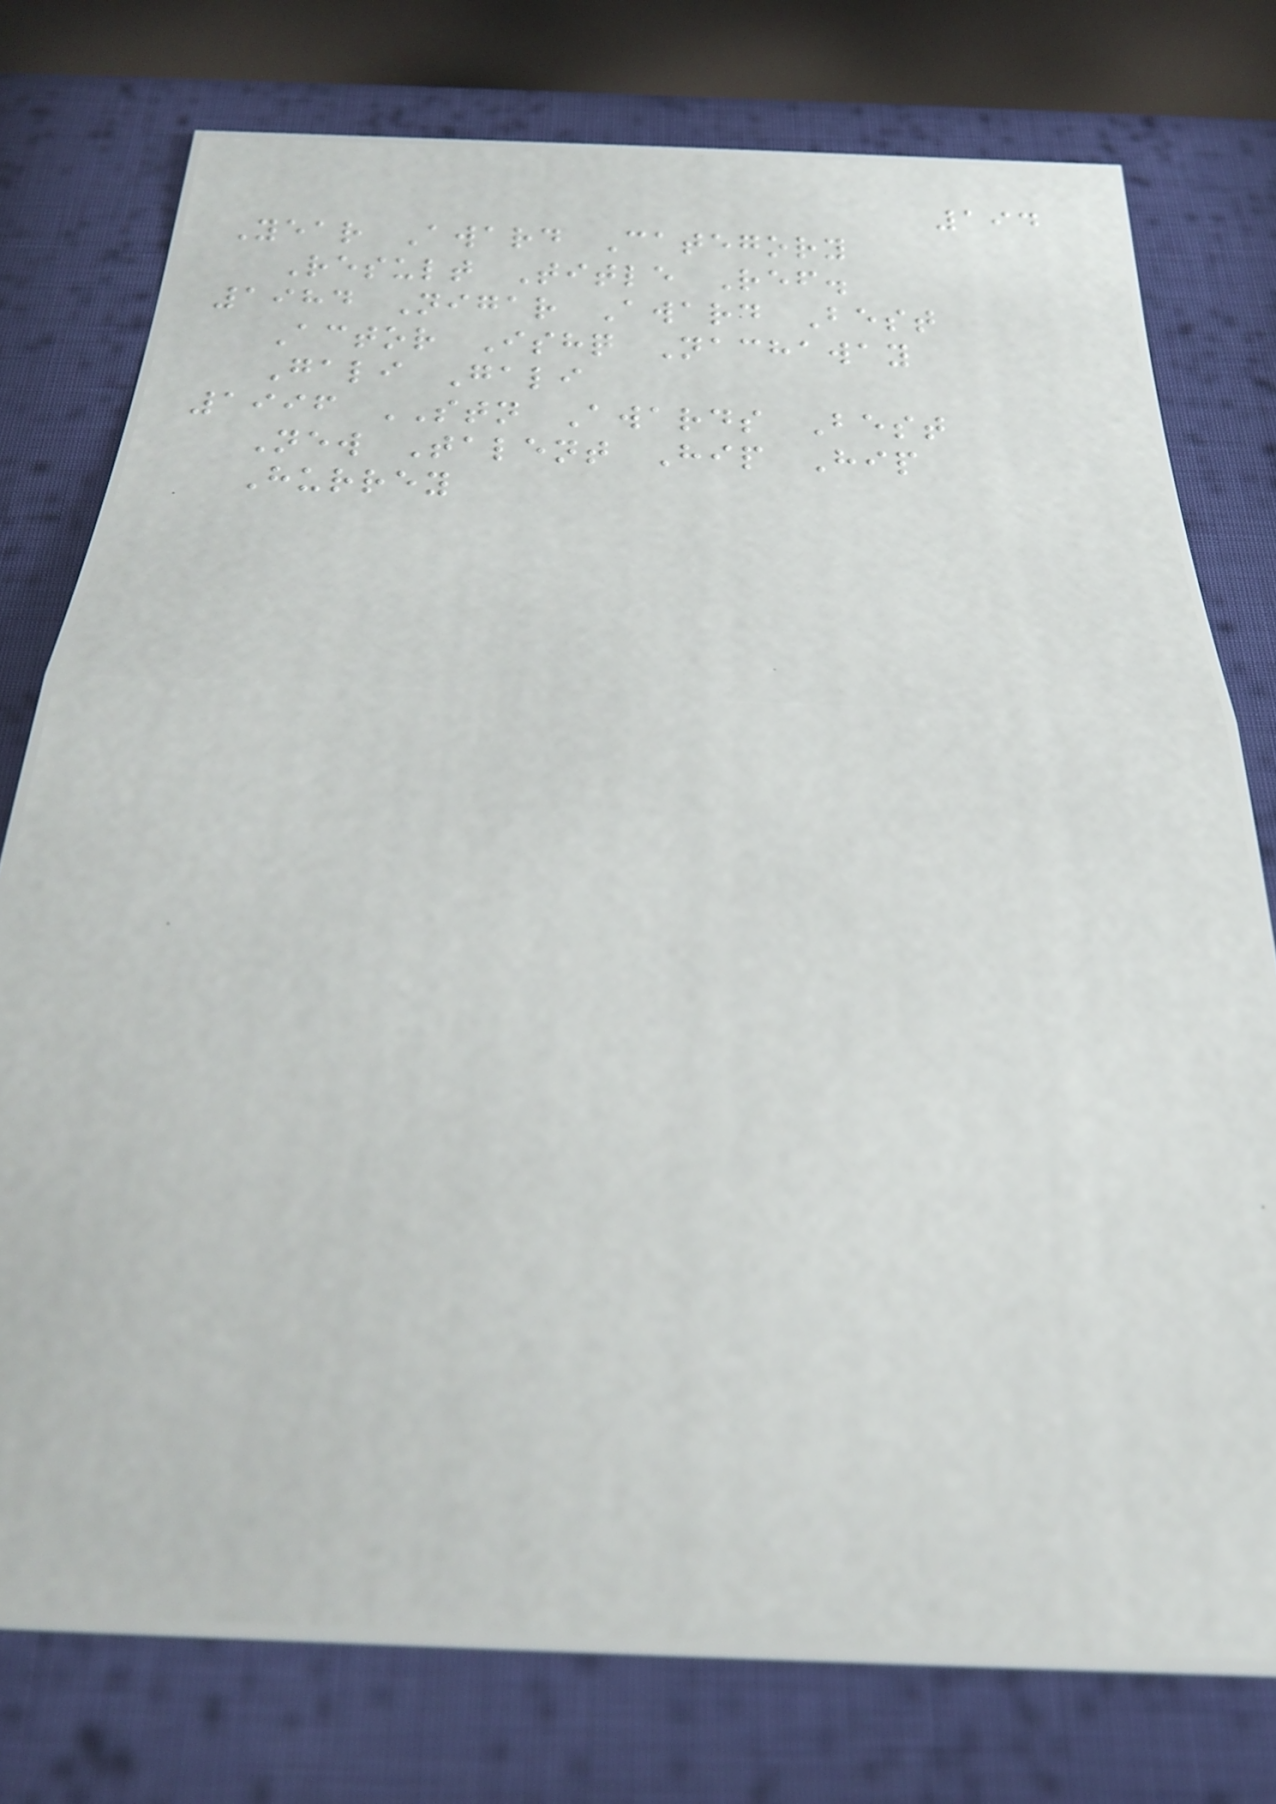194
Year Award Category
Result Title Ref.
1984 Nigar Award Best
Actor Ishq Nachaway
Gali Gali
1996 STN Awards Best
New Talent Hip Hip
Hurrey
